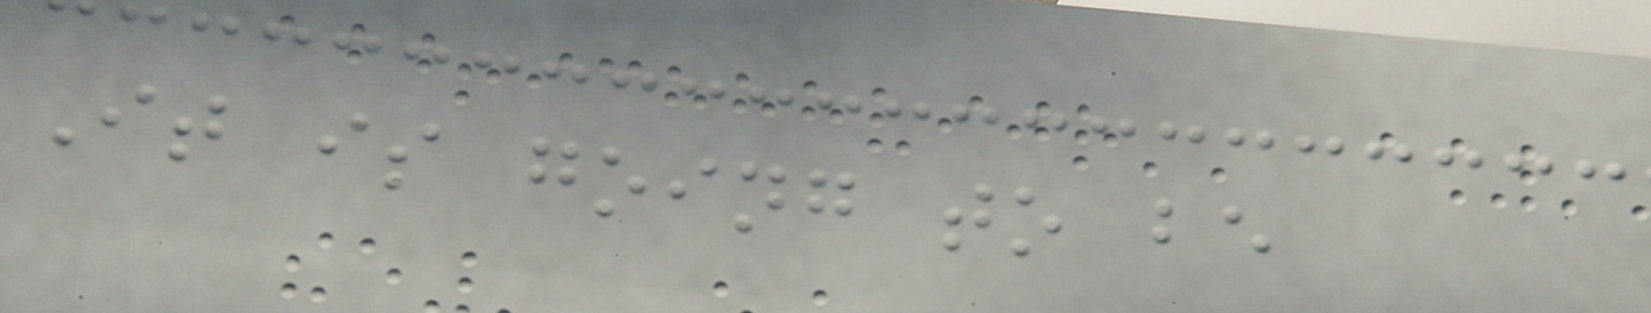It is going to be
